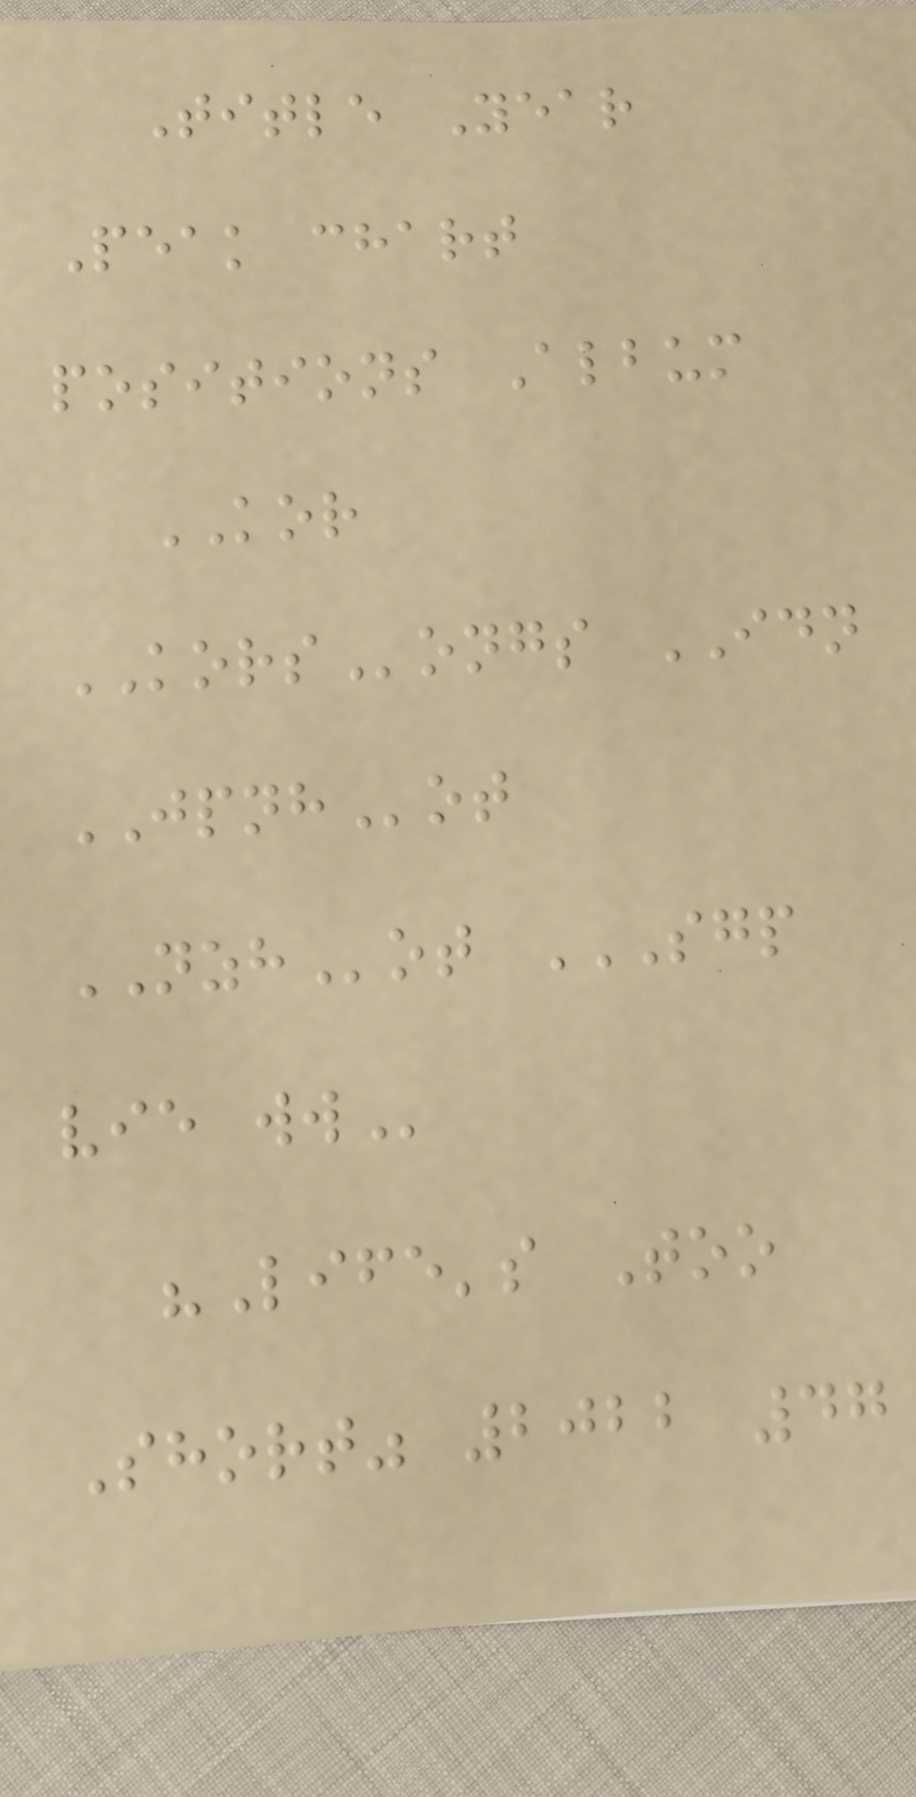Title Year
Peak chart
positions Album
KOR
KORSongs IDN
JPNHot
NZHot SGP
VIE WW
"Life's Too
Short" 2022 47
